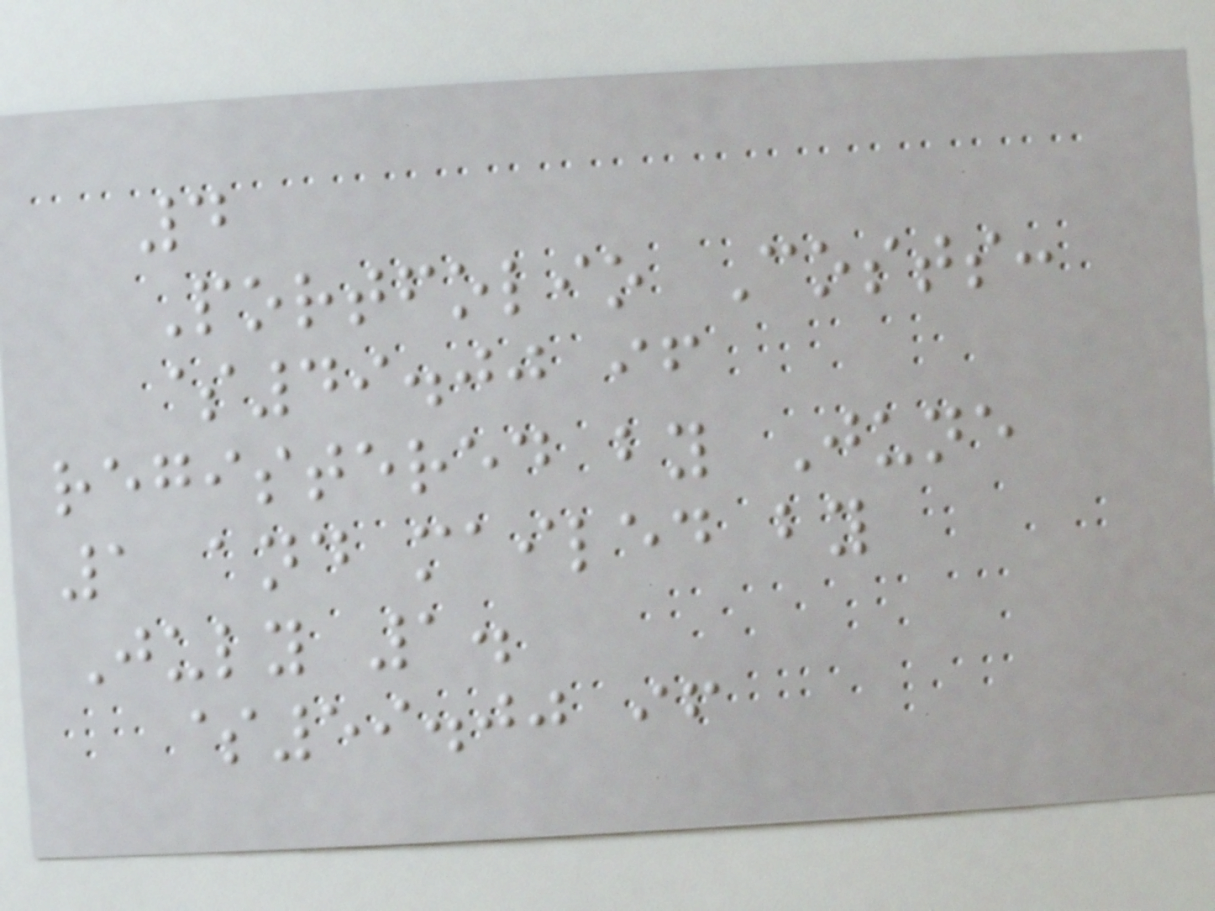4
Portfolio Costs:
$49.00 if
registered by June
1 and mailed by
July 1.
$59.00 if
